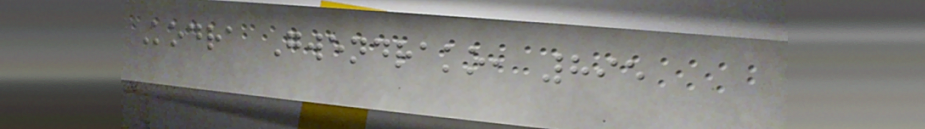Kodra Gwendrako, 895
